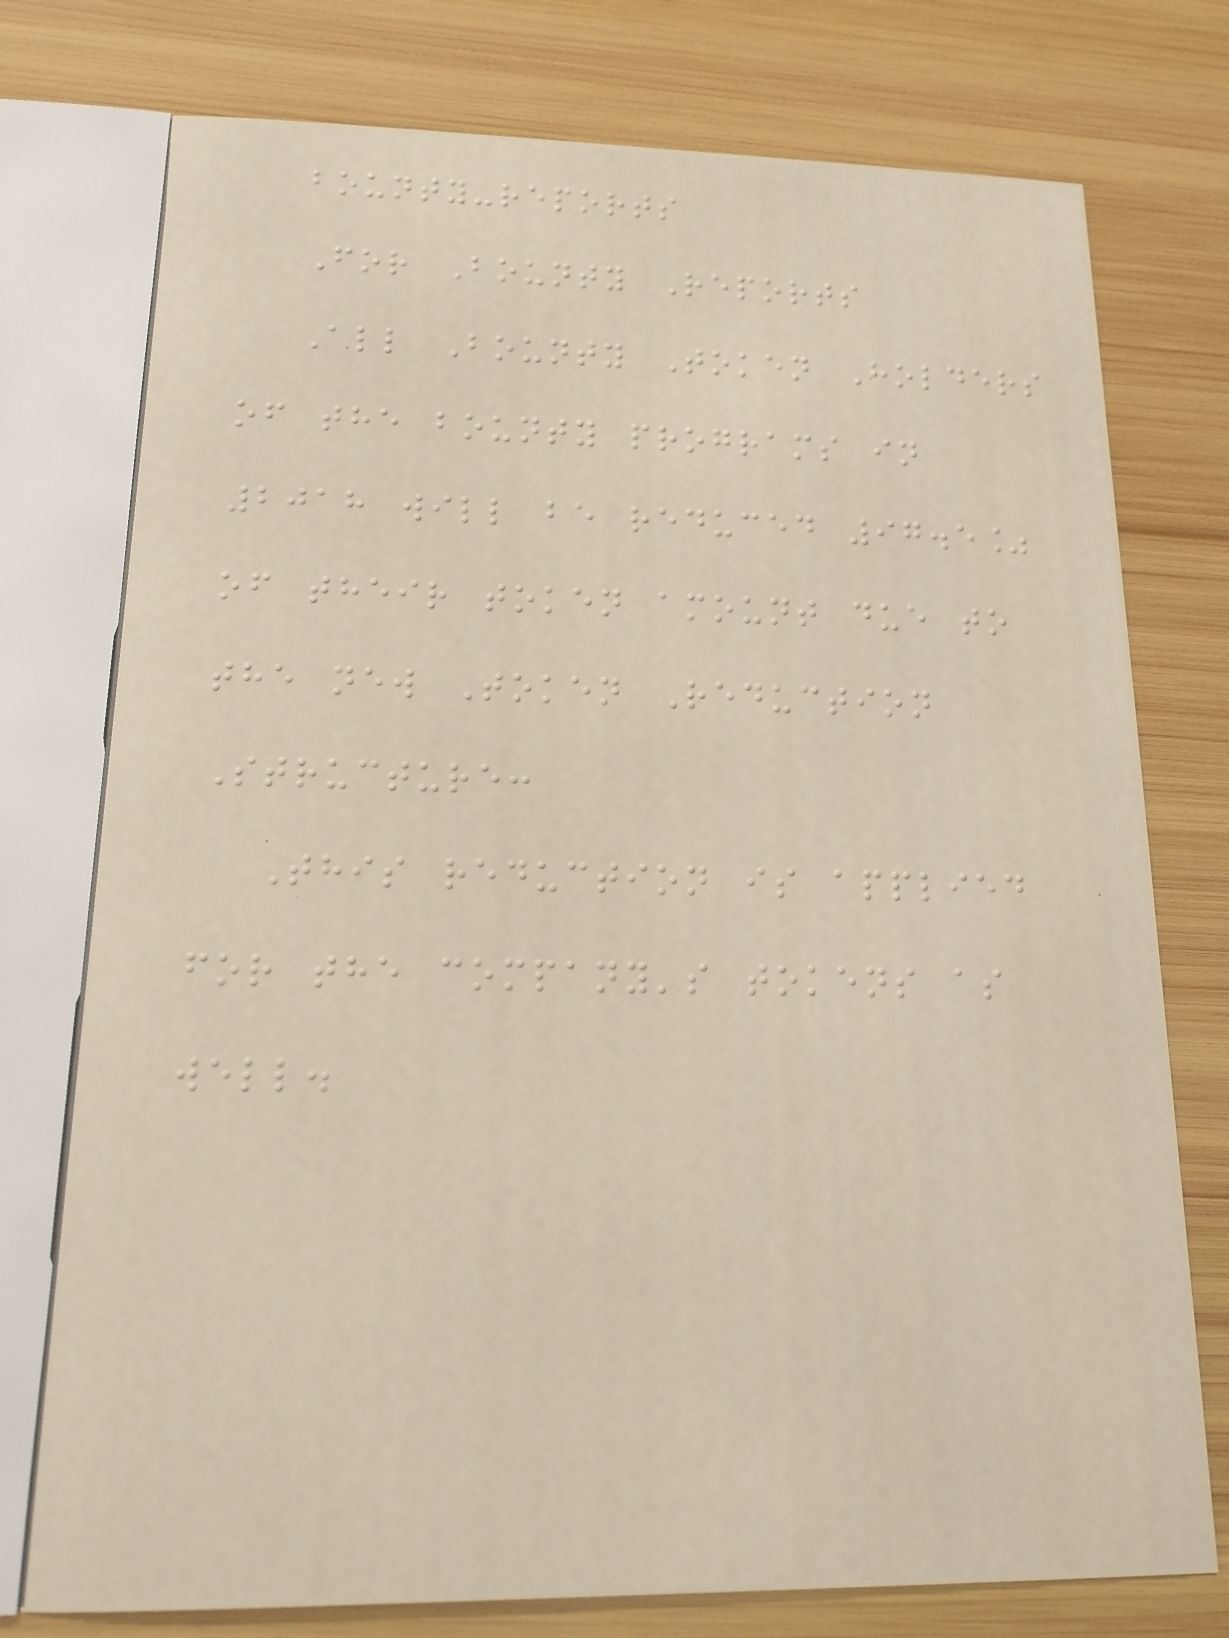bounty-reports
For Bounty Reports
All Bounty Token Holders
of the bounty programs in
2018 will be reduced 97.5%
of their token amount due to
the new Token Reduction
Structure:
This reduction is applied
for the company's tokens as
well.
